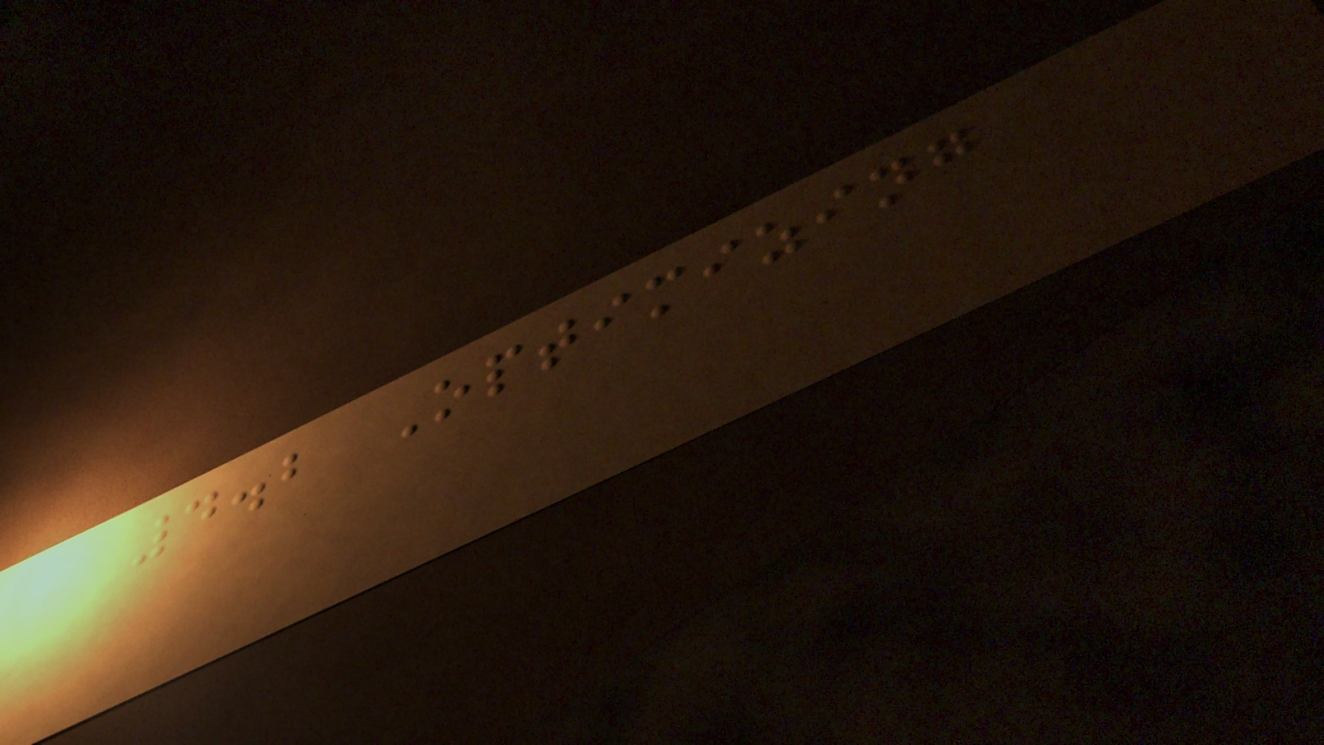4.2 Optimizing
